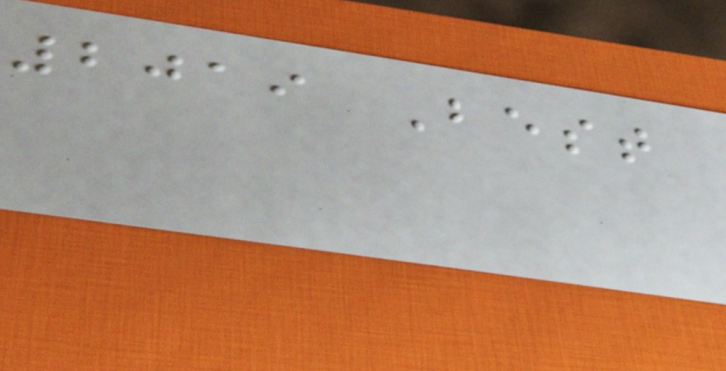2019 Best
